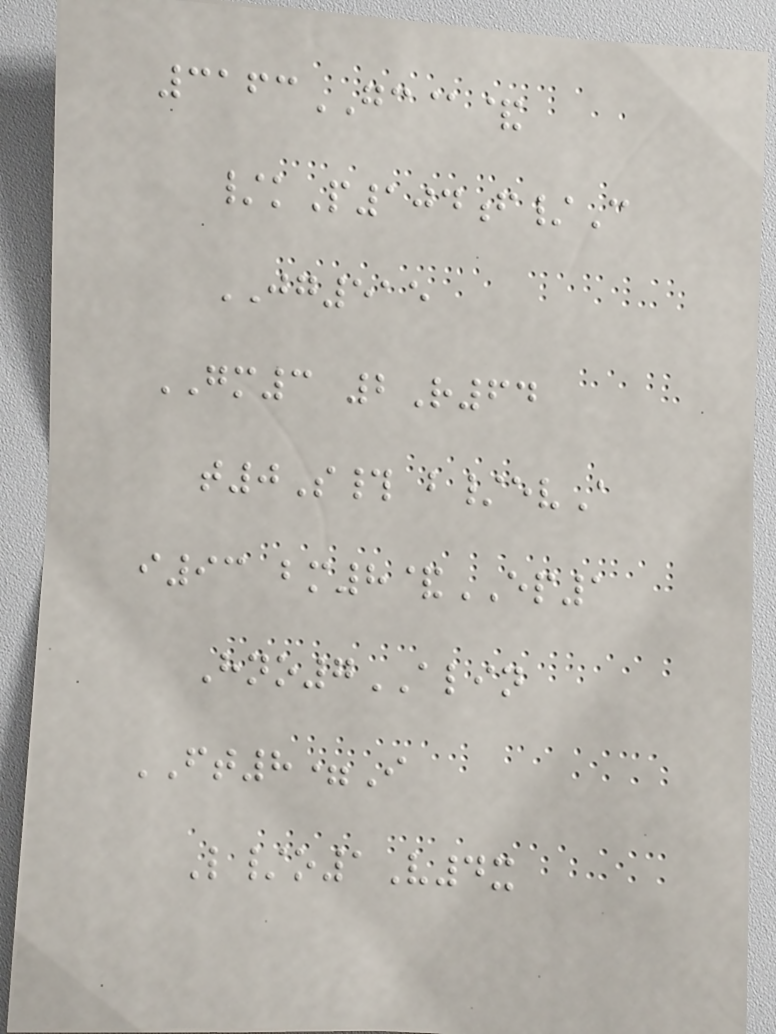3163GC@&
/kP104f/C
JG515
GM3 2R64
t0S# b/evA
i93 bm8&EP1
Hno7ALIN
FT8=I
L/o1V4x
